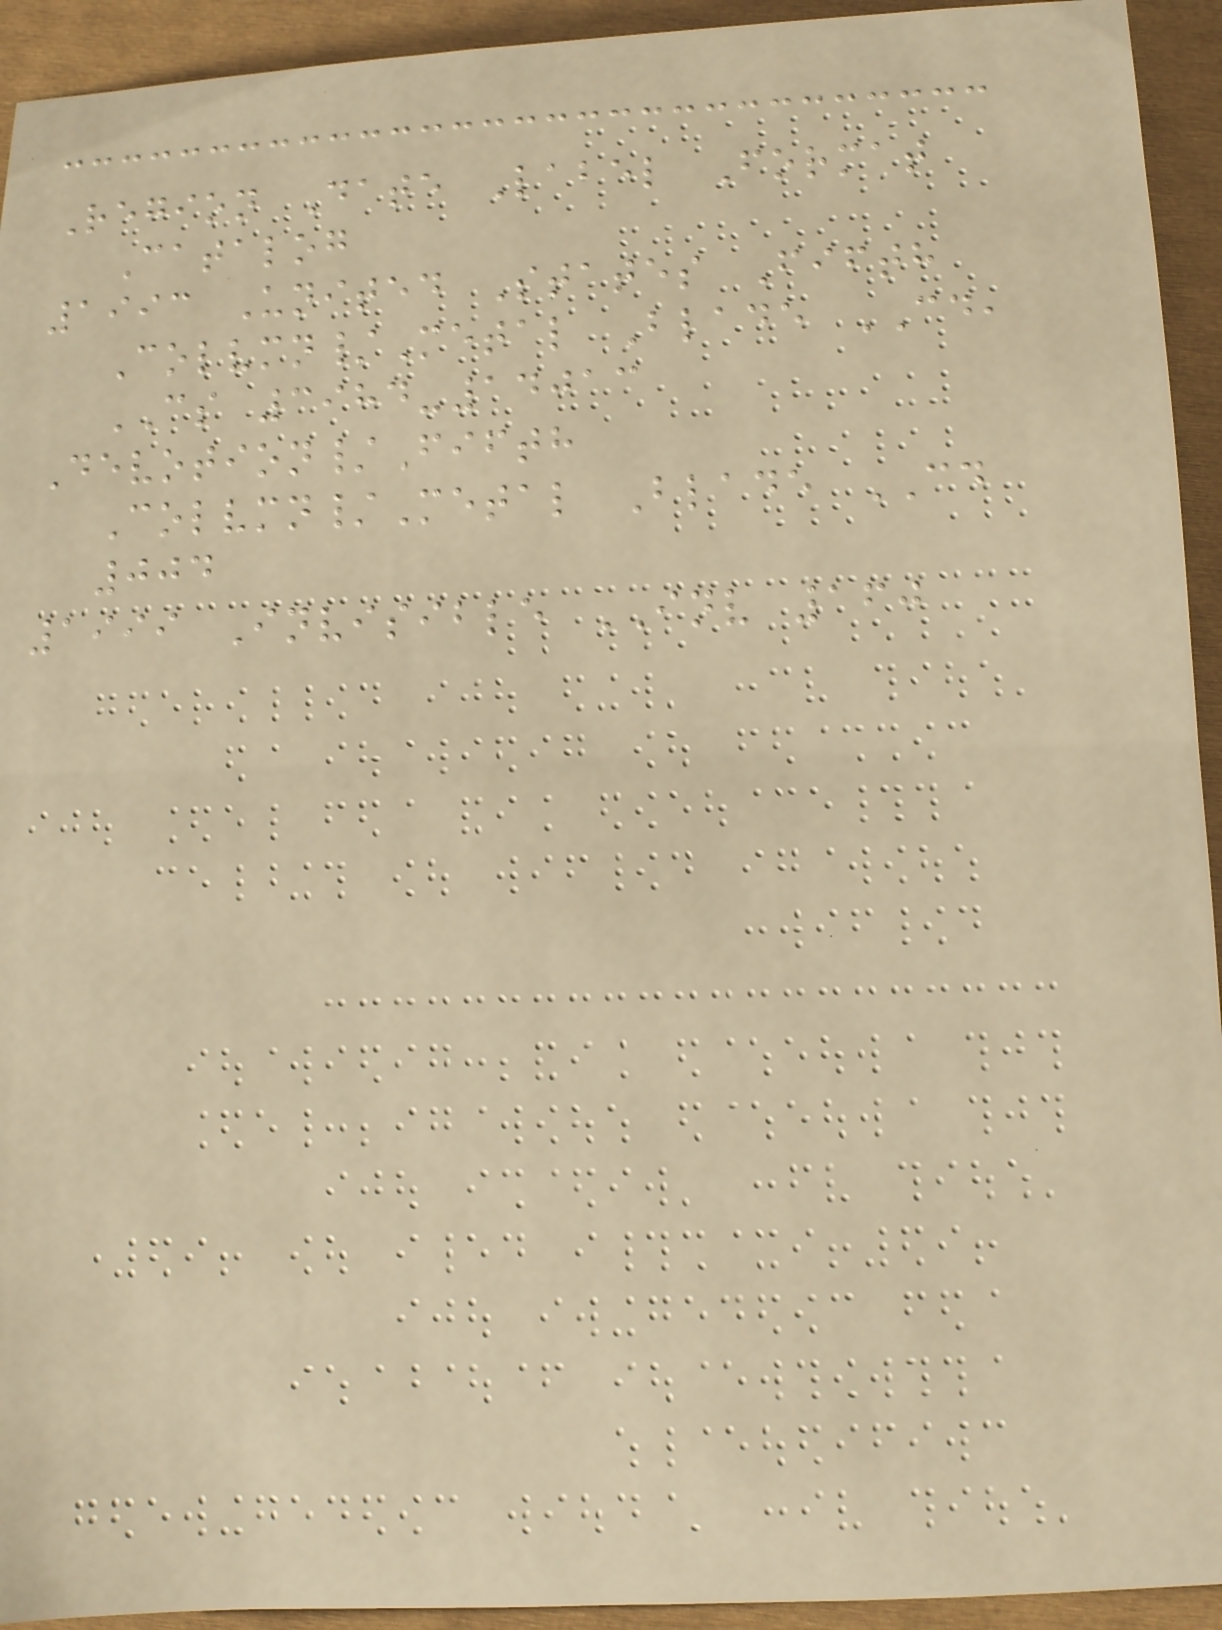Region Date Label Format
Catalog
1993 United States Fifth
Colvmn/Metal Blade CD,
CS 3984-14013
Devotion/Fifth
Colvmn/Metal Blade CD
004
1999 Invisible INV 160
